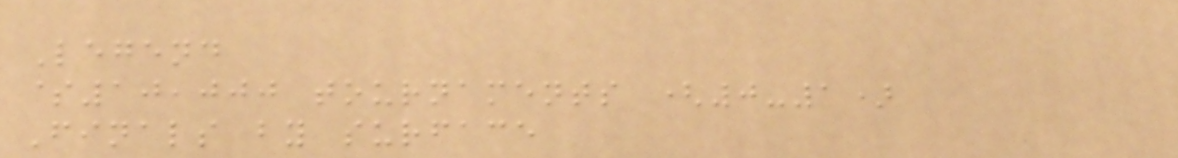Legend
$10,000 tournaments (0-1)
Finals by surface
